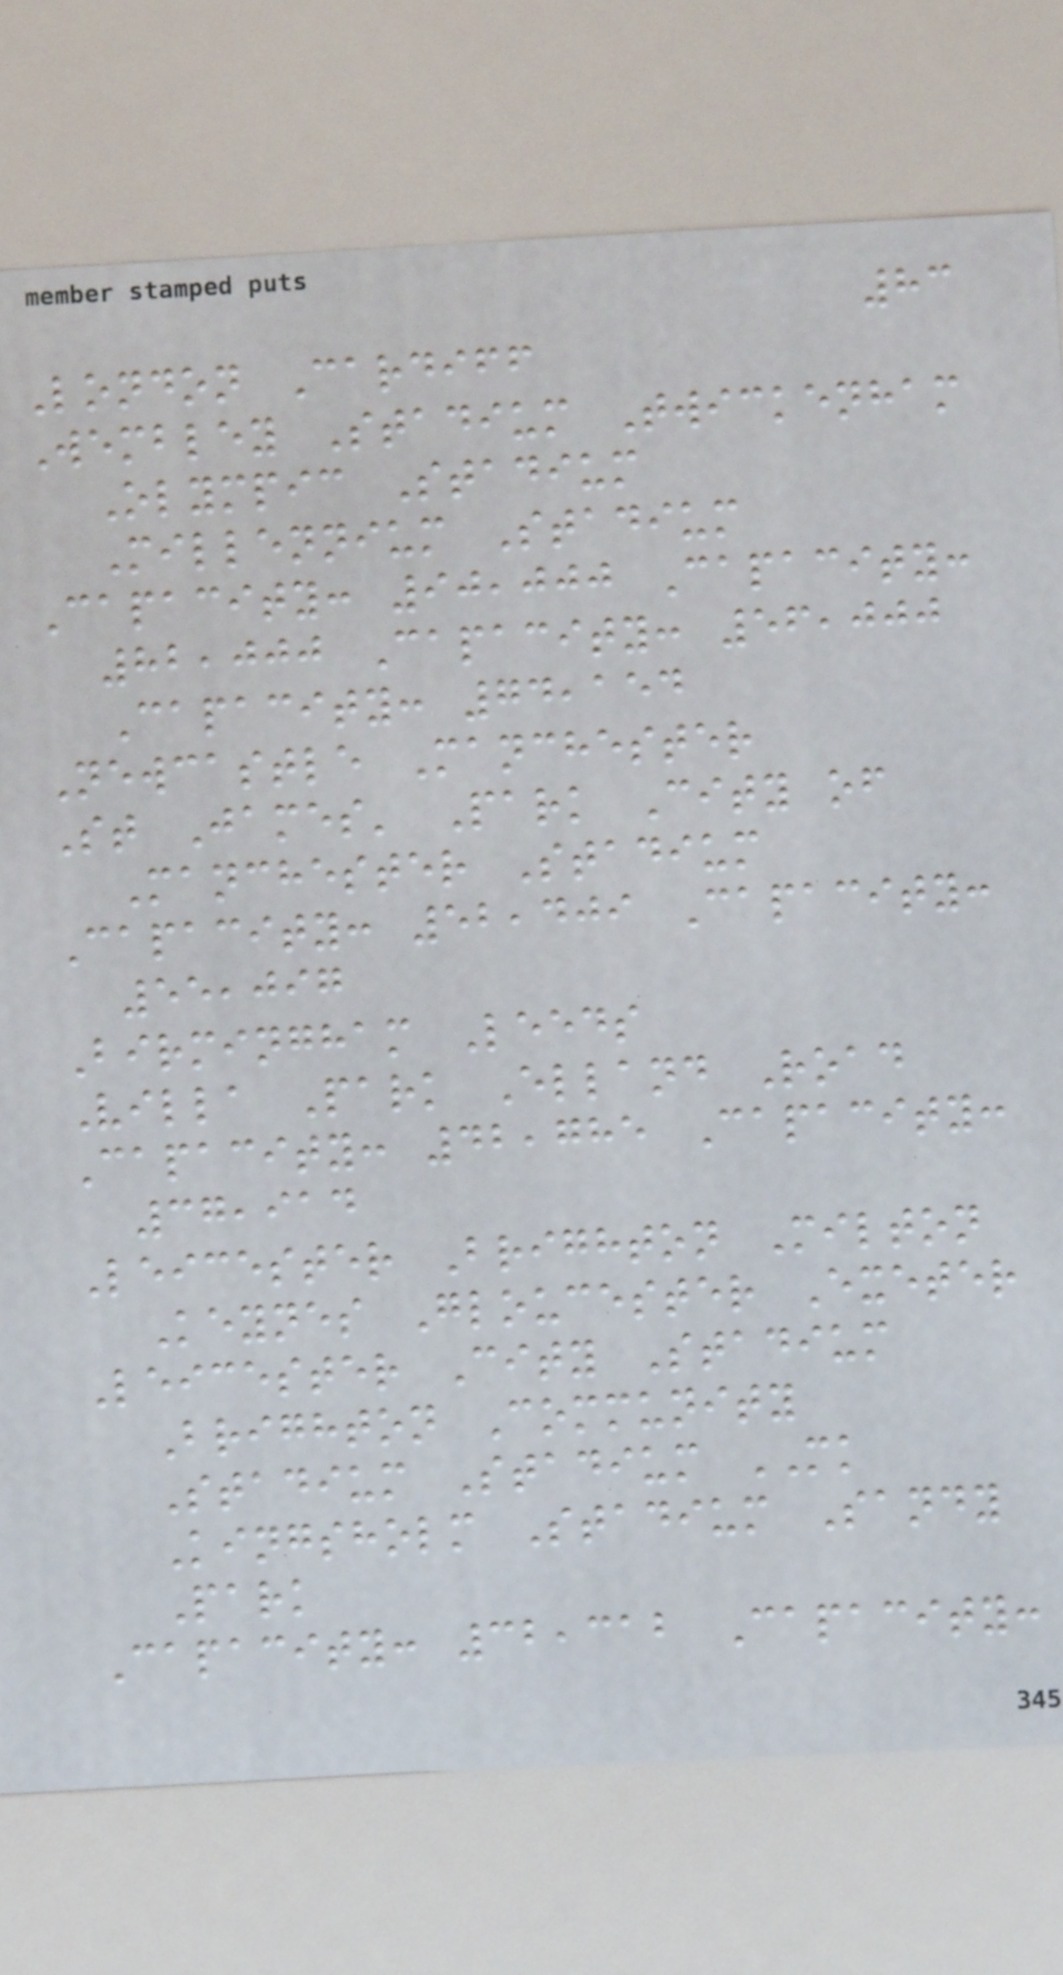83
London Cardiff
Wembley Stadium Twickenham
Olympic Stadium
Millennium Stadium
Capacity: 90,000 Capacity:
82,000 Capacity: 56,000
Capacity: 74,154
Newcastle Manchester
St James' Park City of
Manchester Stadium
Capacity: 52,409 Capacity:
55,097
Birmingham Leeds
Villa Park Elland Road
Capacity: 42,785 Capacity:
37,914
Leicester Brighton Milton
Keynes Gloucester Exeter
Leicester City Stadium
Brighton Community
Stadium Stadium MK
Kingsholm Stadium Sandy
Park
Capacity: 32,312 Capacity:
